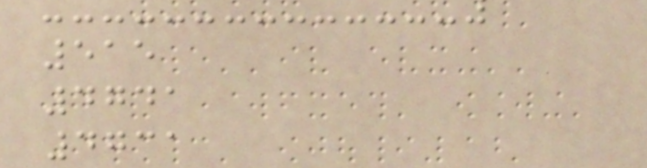515
4741
4731
